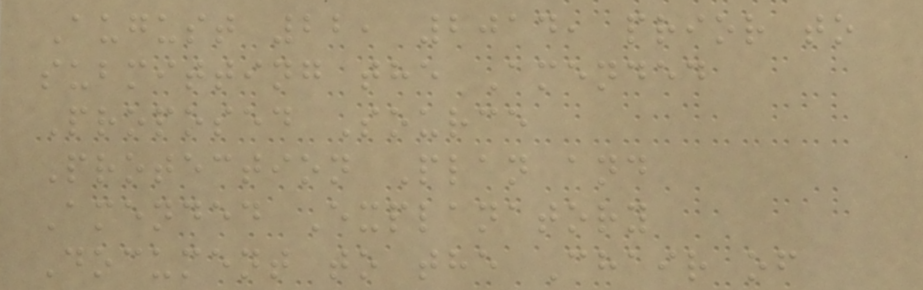August 22, 2014, prior to
submitting the Amended
Proposed Source
Protection Plan and
Amended Explanatory
Document to the Chair of
